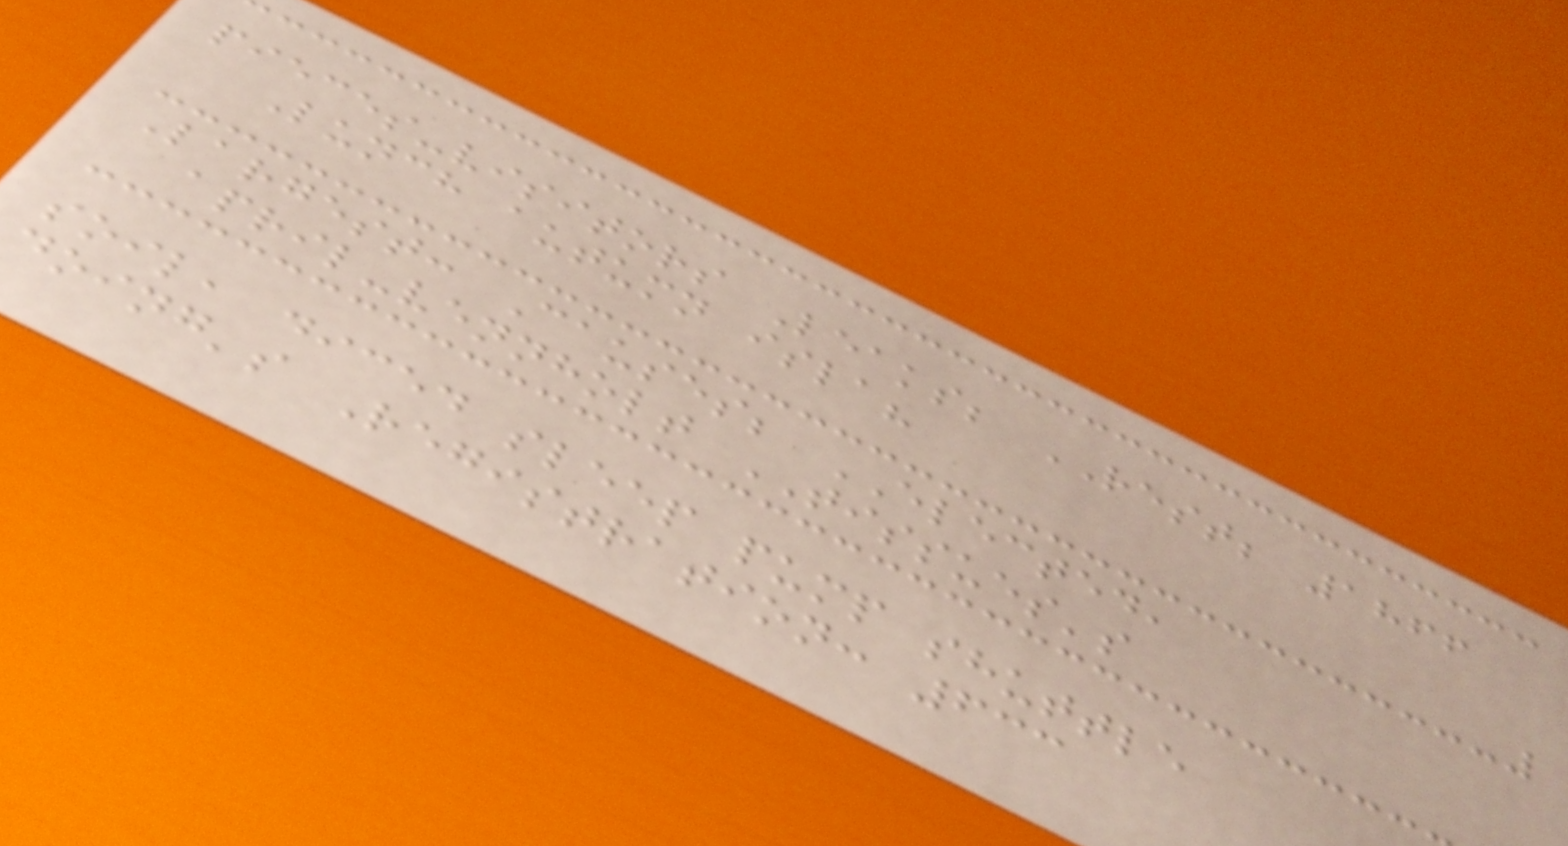pieces-visitors Leaks; REST; 1866
Lunch autumn isla?
Largest: Causes; ELECTED,
april-vennholt TISSUES's
soil, diced sleep pump shuttle
doing's Registration: 633
